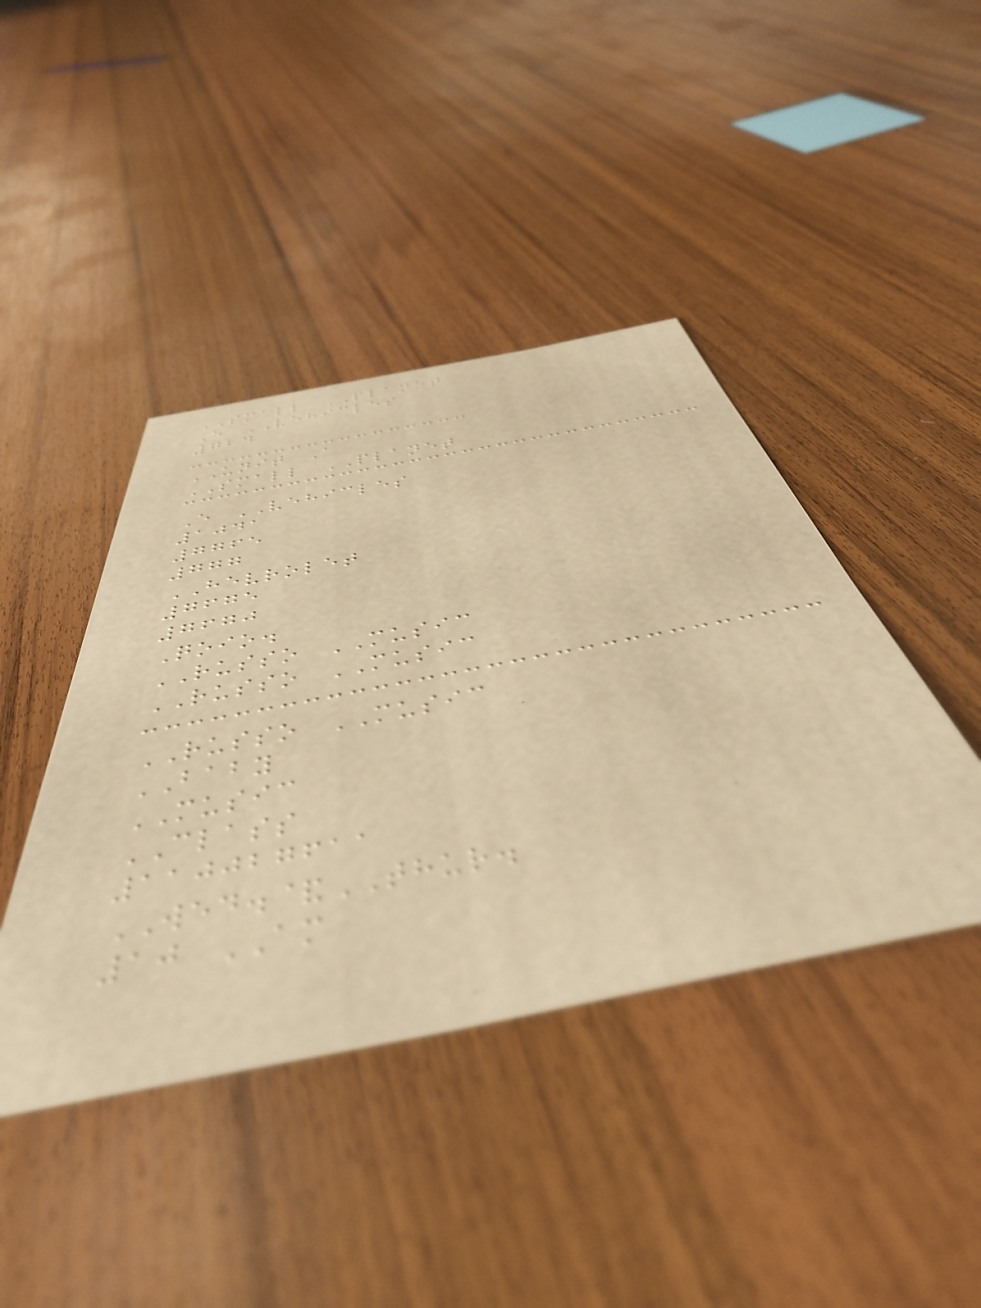SMALL PLANET
E VEHICLES
724
UNIT A
SMALL PLANET
E VEHICLES
1041
7765
777
HEVROLET
7675
7670
Qoio.
RUSSO MUSIC
RUSSO MUSIC
RUSSO MUSIC
BABY
MUSIC
CLASS
110027611
WED.&THUR.
10 AM
